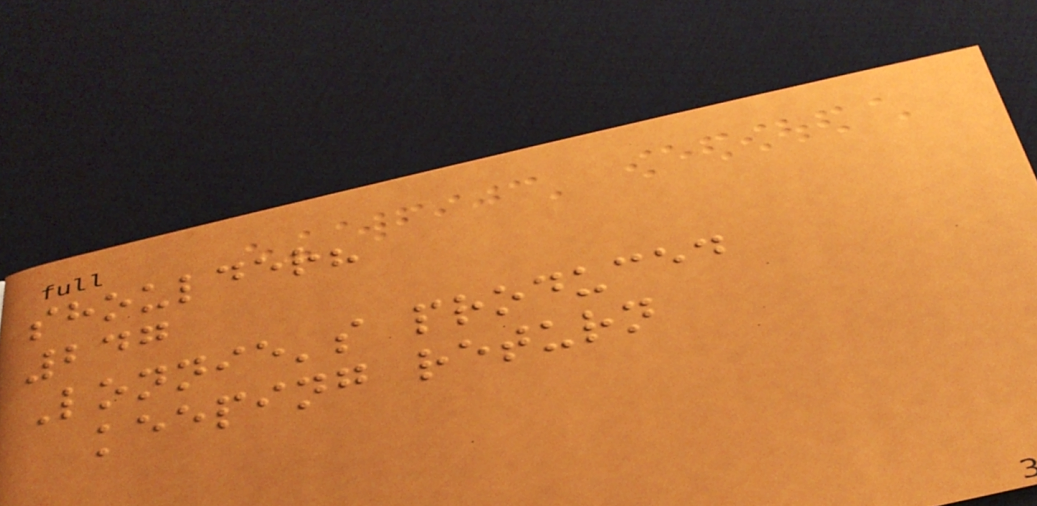shoulder?
247
Lonnie's produced
keeping return
